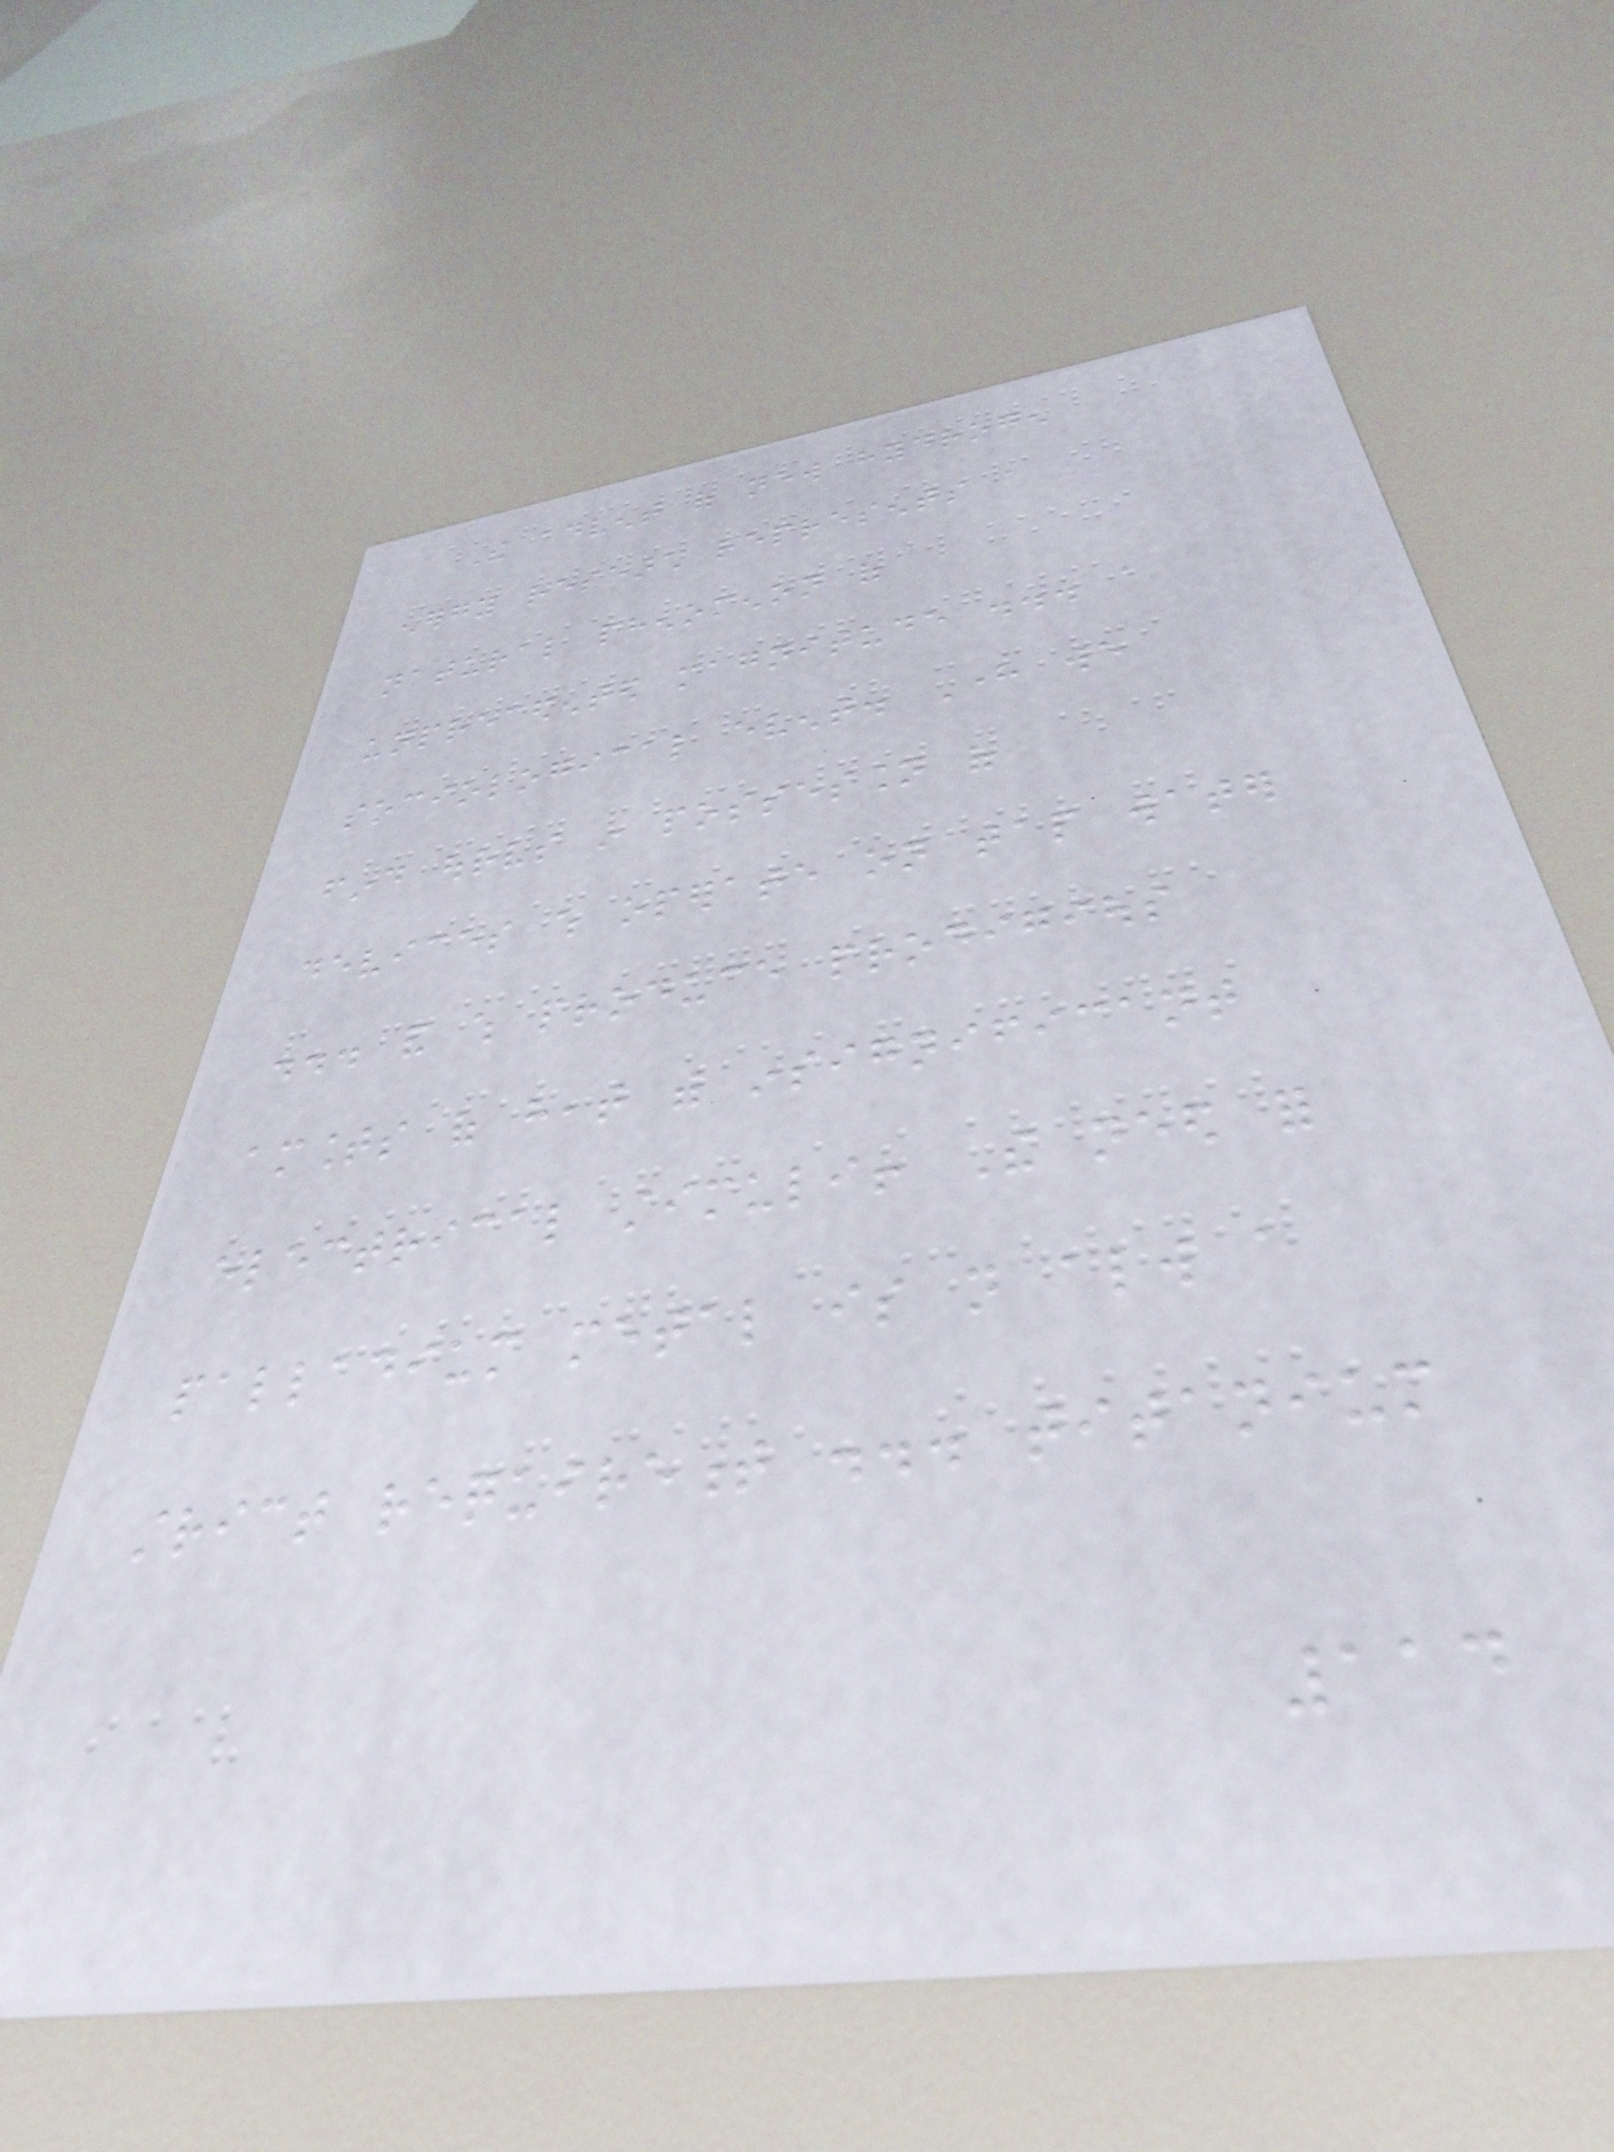The advent of new hydrogen
energy research represents a
natural phenomenon of
unprecedented magnitude ... a
sociological event. Here we
find ourselves in possession of
devices which operate on tap water
... and which produce prodigious
amounts of heat with insignificant
electrical stimuli! The need for
palladium metal is not always a
strict requirement ... titanium
114
